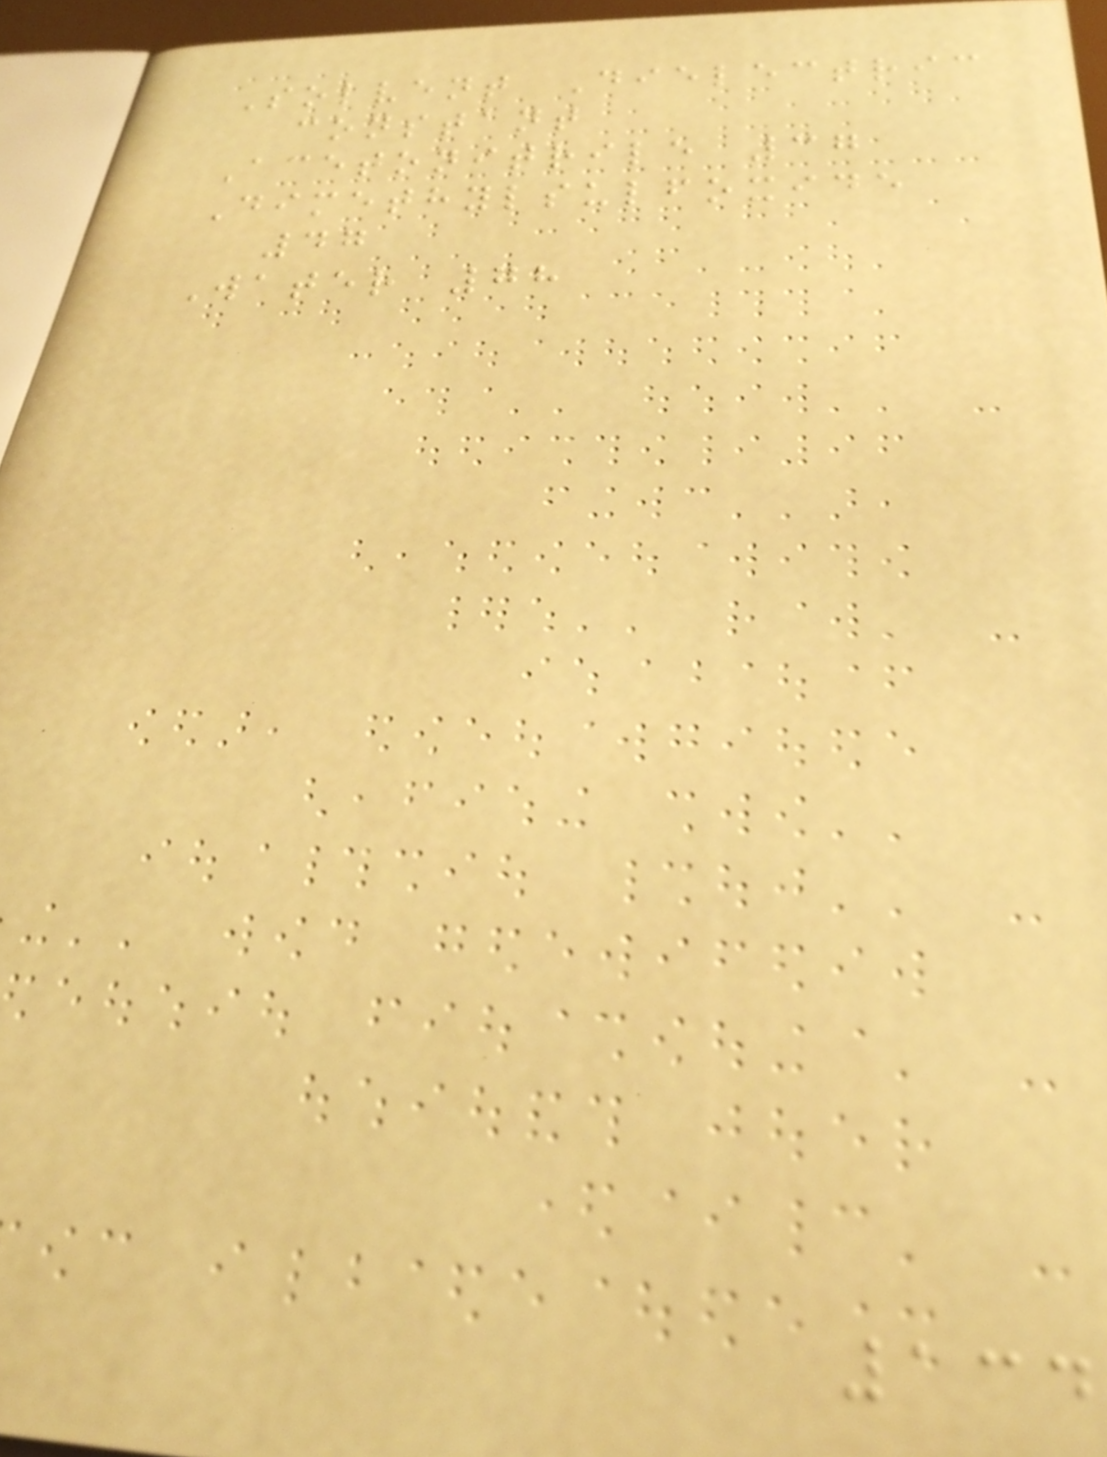Solvent Dielectric
constant
Acetonitrile 37
Dimethylsulfoxide
47
Water 78
134
